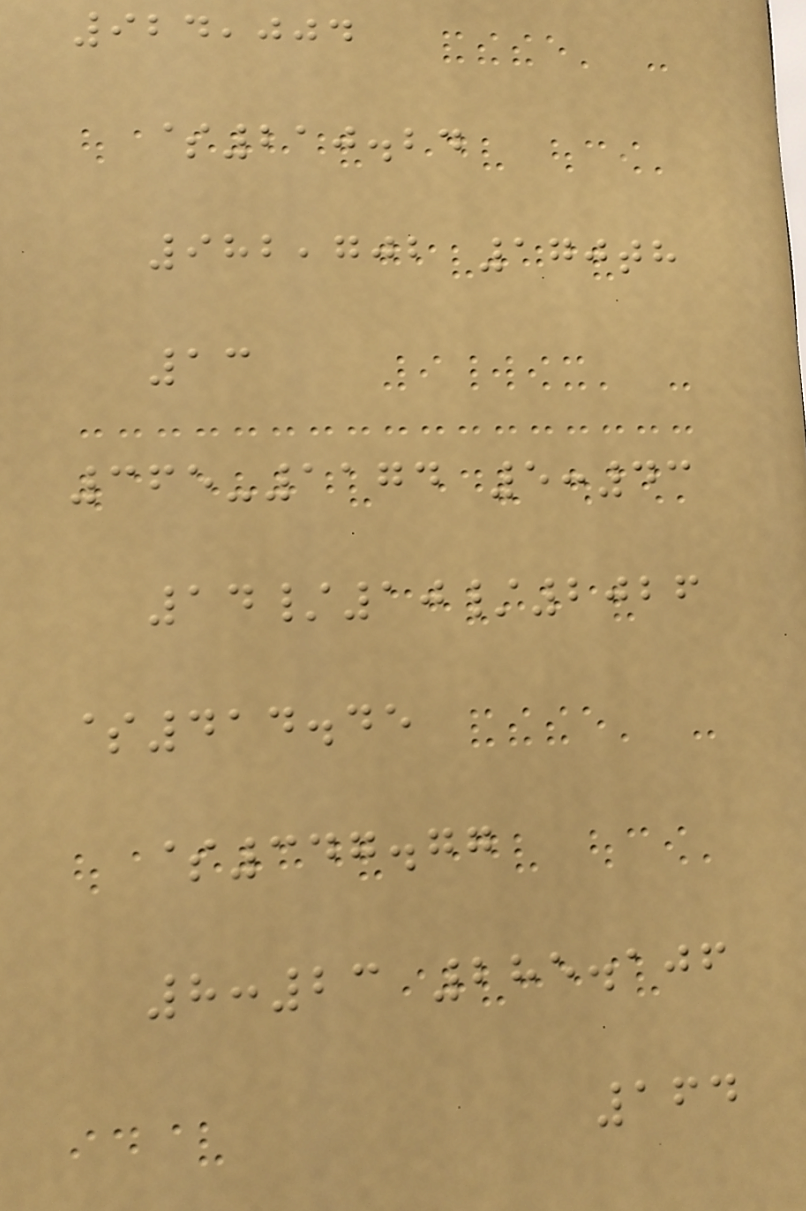924,004
$210.24
982,702 170th
13
365-1174 5:43
14/10/2026
$414.45
$347.77
8:23 285.106
164
